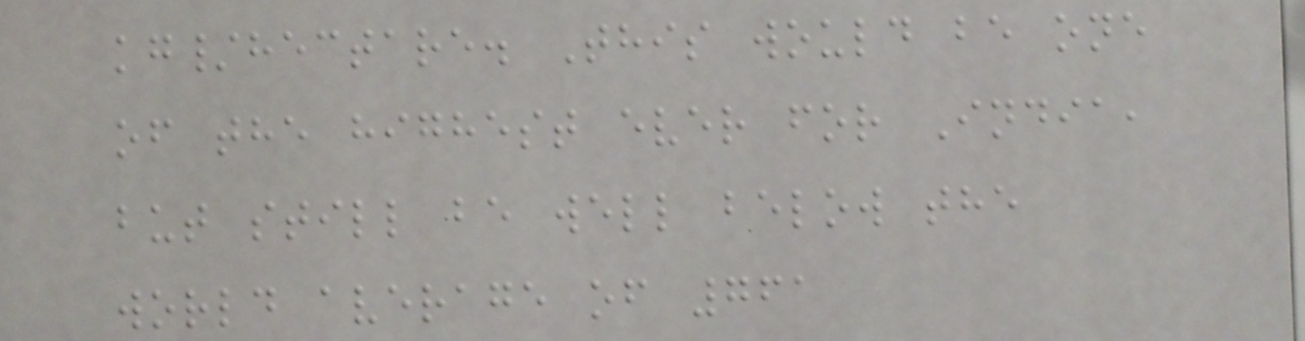kg/hectare. This would be one
of the highest ever for India,
but still be well below the
world average of 761
